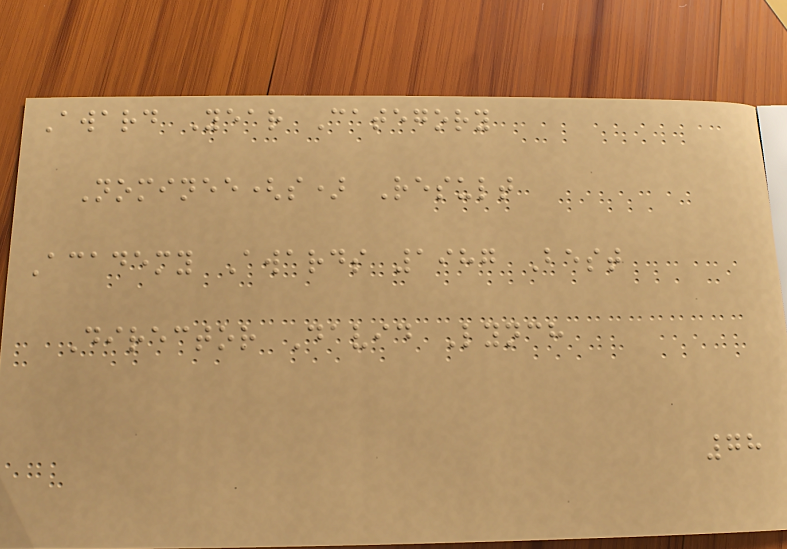Award Year Category
Nominee(s) Result
Academy Awards 1987 Best
Director David Lynch
78
